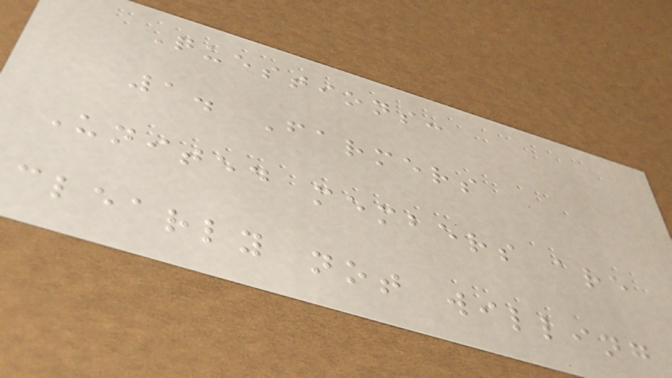Questions:
1. Farmers
United members are
clearly not willing
